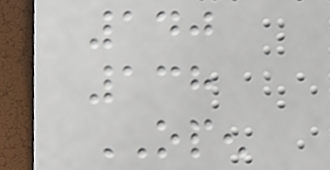140
138
OPEN
